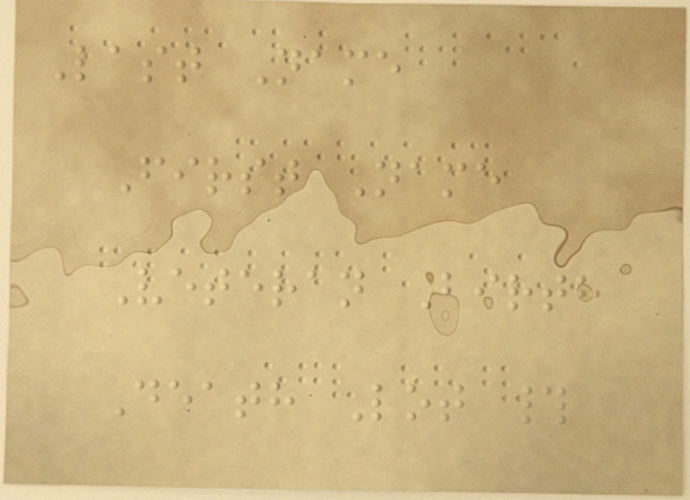Last Name
First Name
Veteran Birth
Death Lot #
